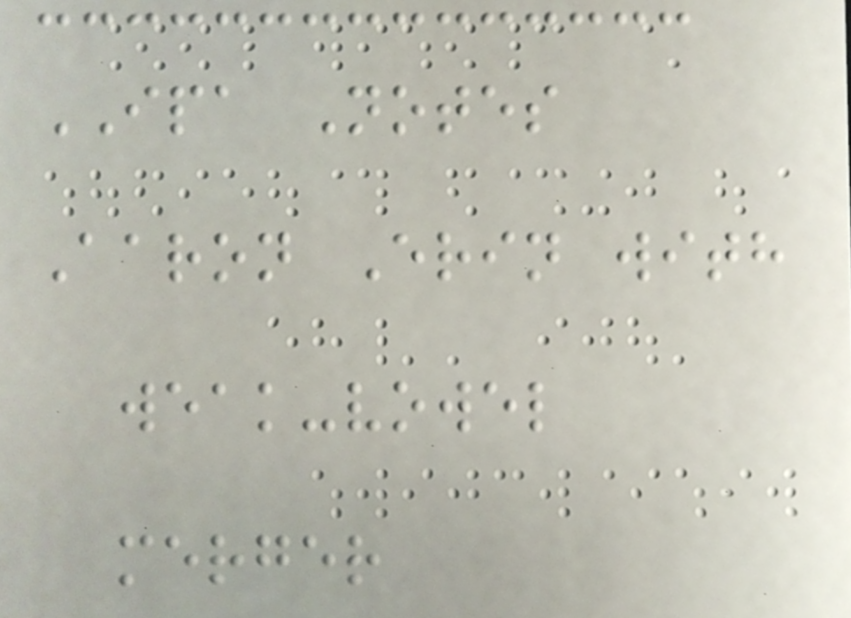IPA Notes
Aaron Erin with
weak-vowel
merger
